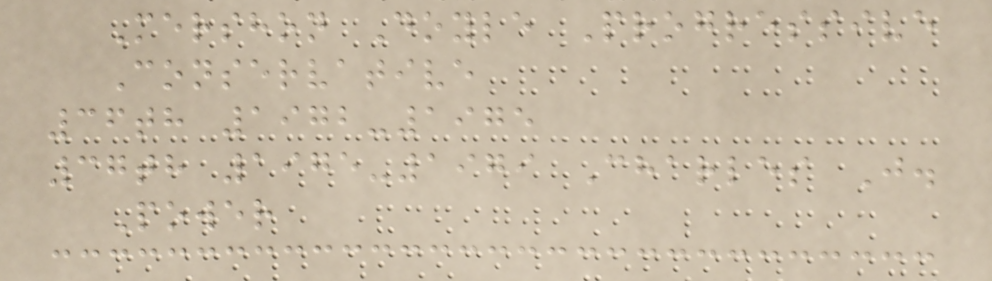Mershon Doyle Progressive
Conservative
36th 1972-1975
37th 1975-1979 Charles J.
Power
